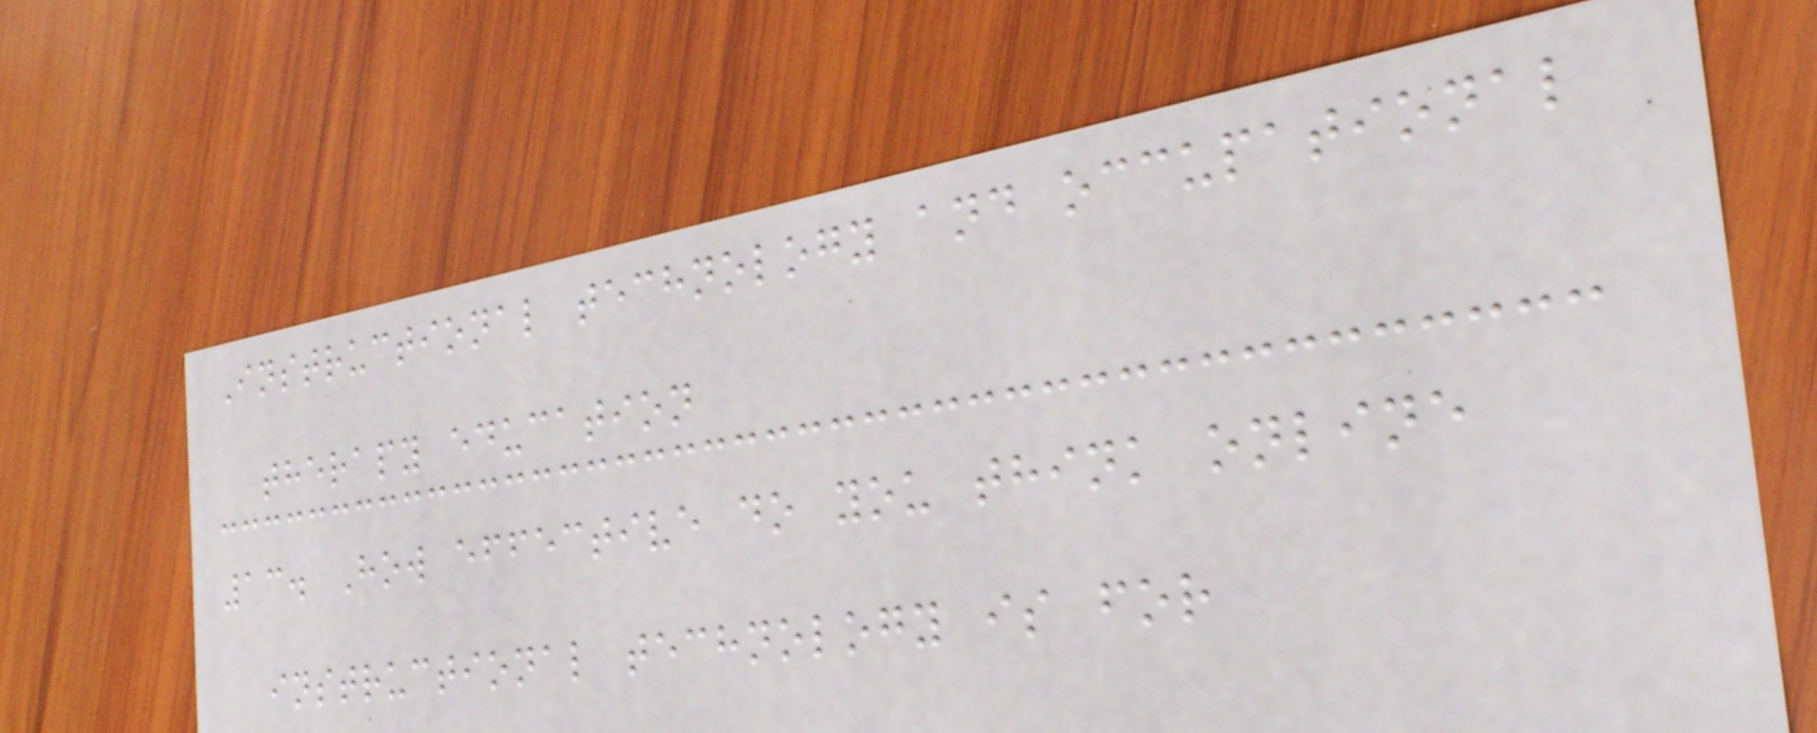Instructional technology and occupational
therapy education
13. How effective do you think online
instructional technology is for
